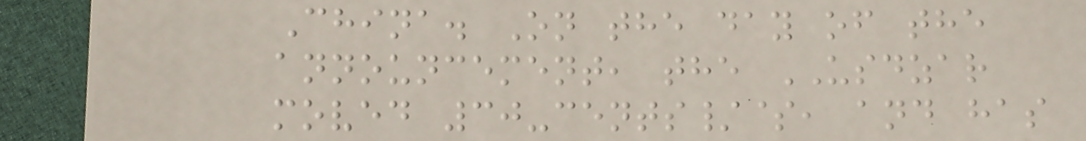China. On the day of the
announcement, the USDZAR
moved 30-cents/$, and has
